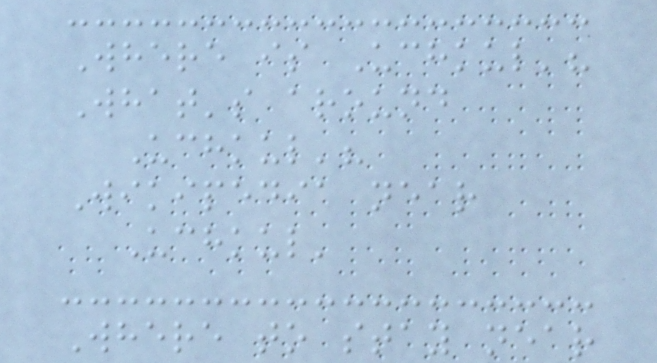Where is Uchkul'?
What's around
Uchkul'?
Wikipedia near
Uchkul'
Where to stay near
